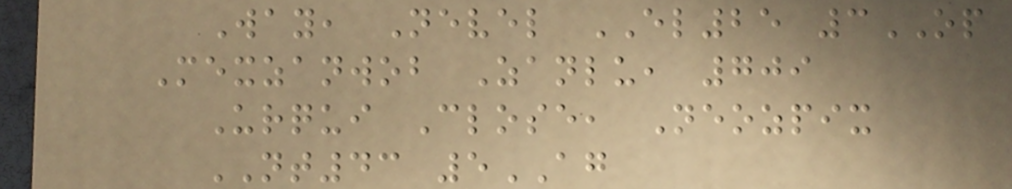Way, Nevel EL25 3OP
Mexzanwob Zanlu, 709
Urqui Close, Neozpix
NT43 5AG
